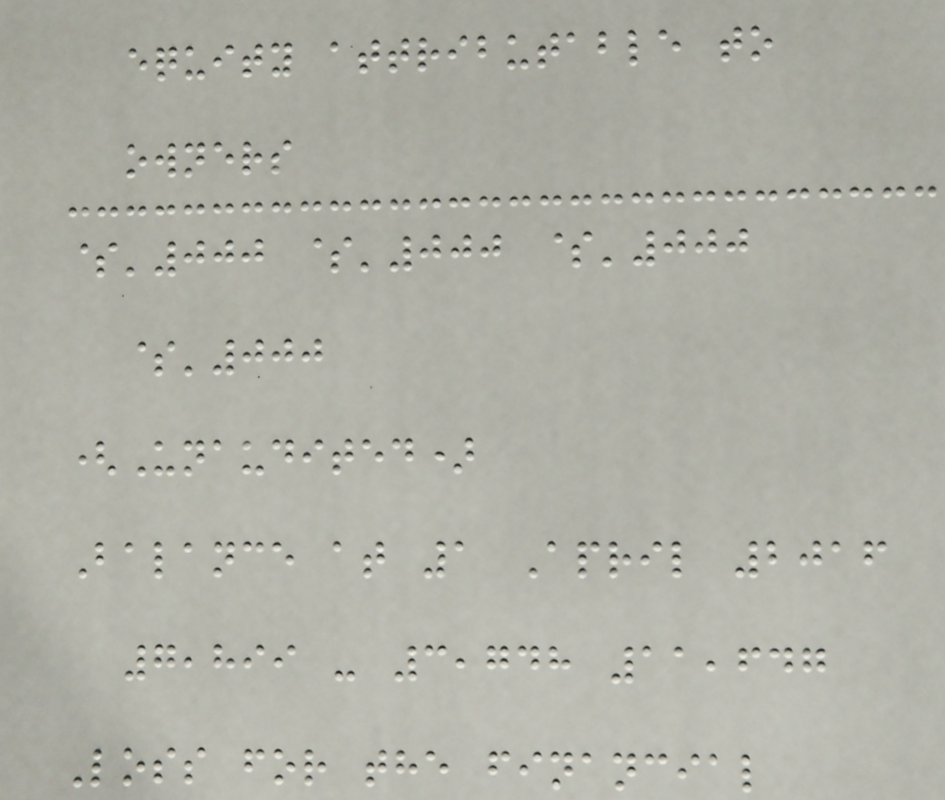equity attributable to
owners
$'000 $'000 $'000
$'000
(Unaudited)
Balance at 1 April 2016
7,899 - 3,748 11,647
Loss for the financial
